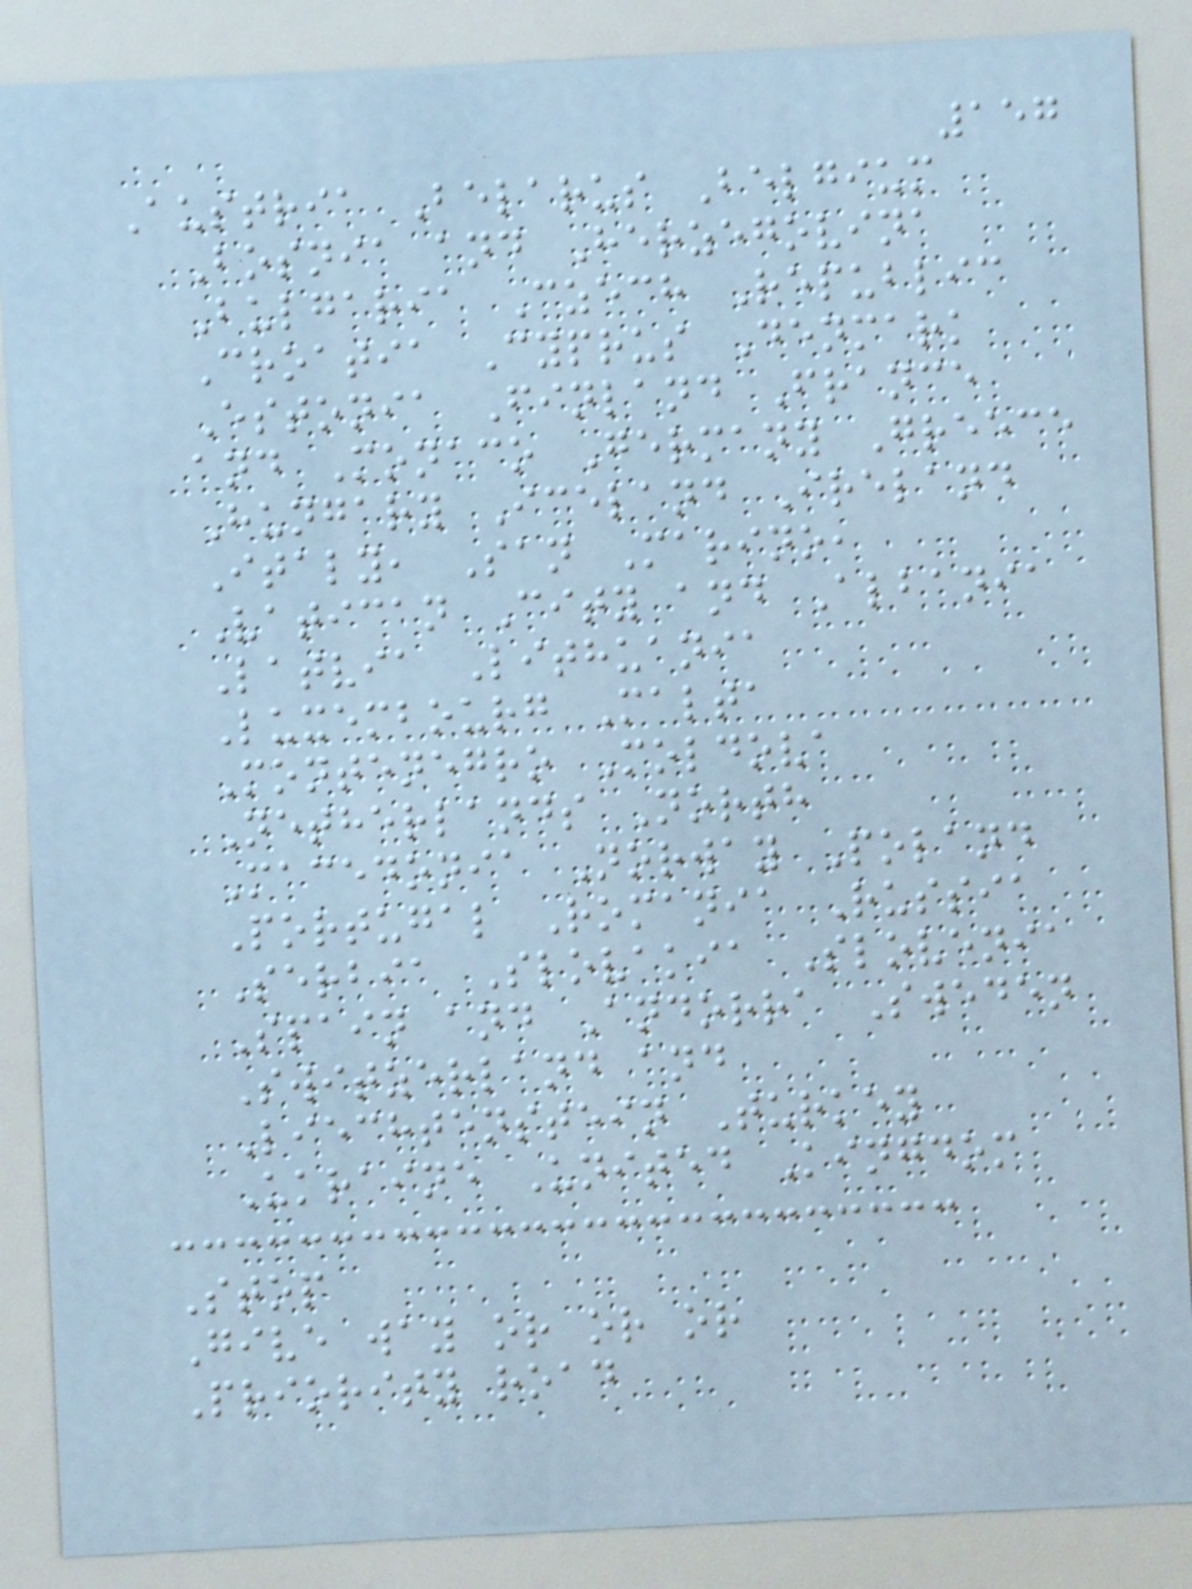157
Austria Belarus Belgium
Bosnia and Herzegovina
Bulgaria Czech Republic
Croatia Cyprus Denmark
Estonia Finland France
and Monaco Germany Greece
Hungary Iceland Ireland
Italy, San Marino,
Vatican City and Albania
Latvia Lithuania
Luxembourg Malta
Montenegro Moldova
Netherlands North
Macedonia Norway Poland
Portugal Romania Russia
Serbia Slovakia Slovenia
Spain and Andorra Sweden
Switzerland and
Liechtenstein Turkey
Ukraine United Kingdom
Stop
Give way or or or
Priority road
